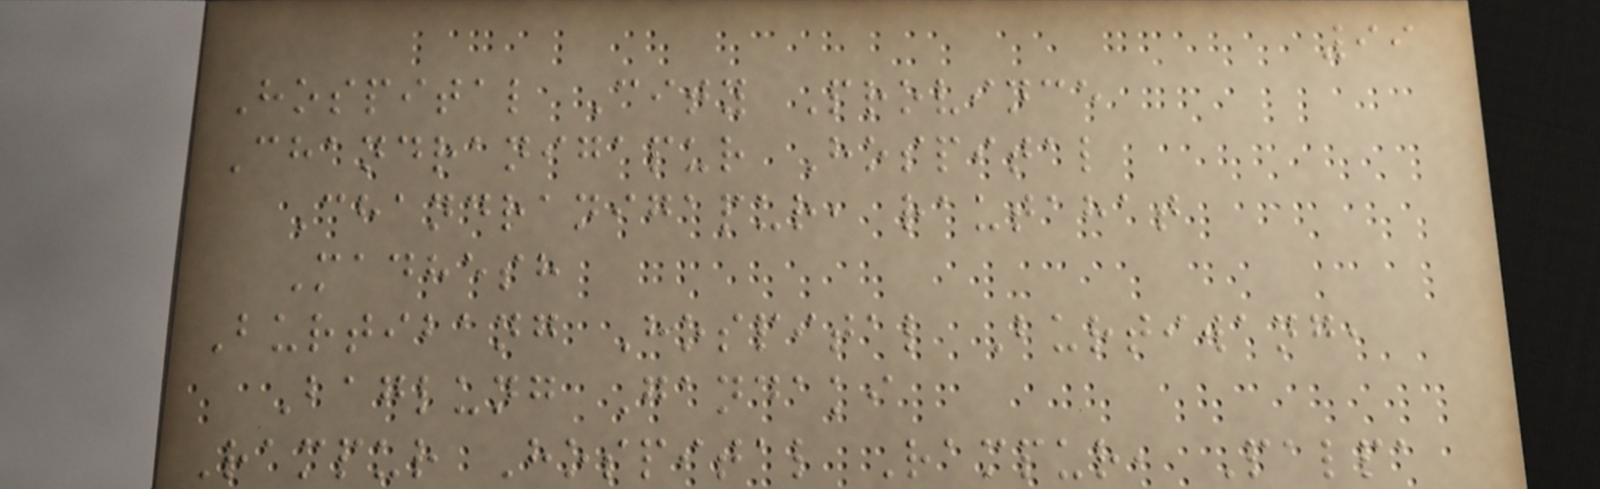99
Hospital City Province
Chandranigapur Hospital
Chandranigapur, rautahat
Madhesh
Burtibang Hospital Burtiwang,
Baglung Gandaki
Rampur Hospital Rampur, Palpa
